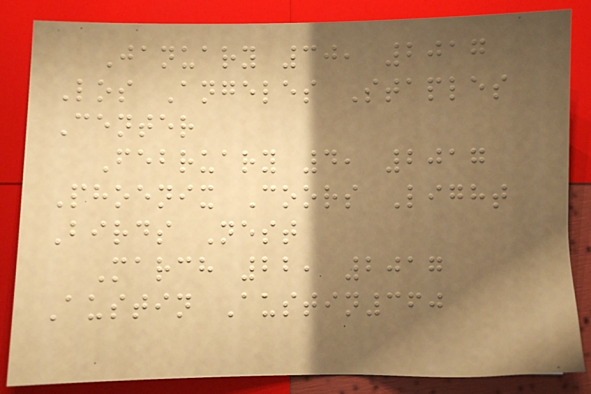January 30, 2017
Los Angeles Staples
Center
February 4, 2017
Phoenix Coors Light
Birds Nest
March 22, 2017
Austin Austin360
